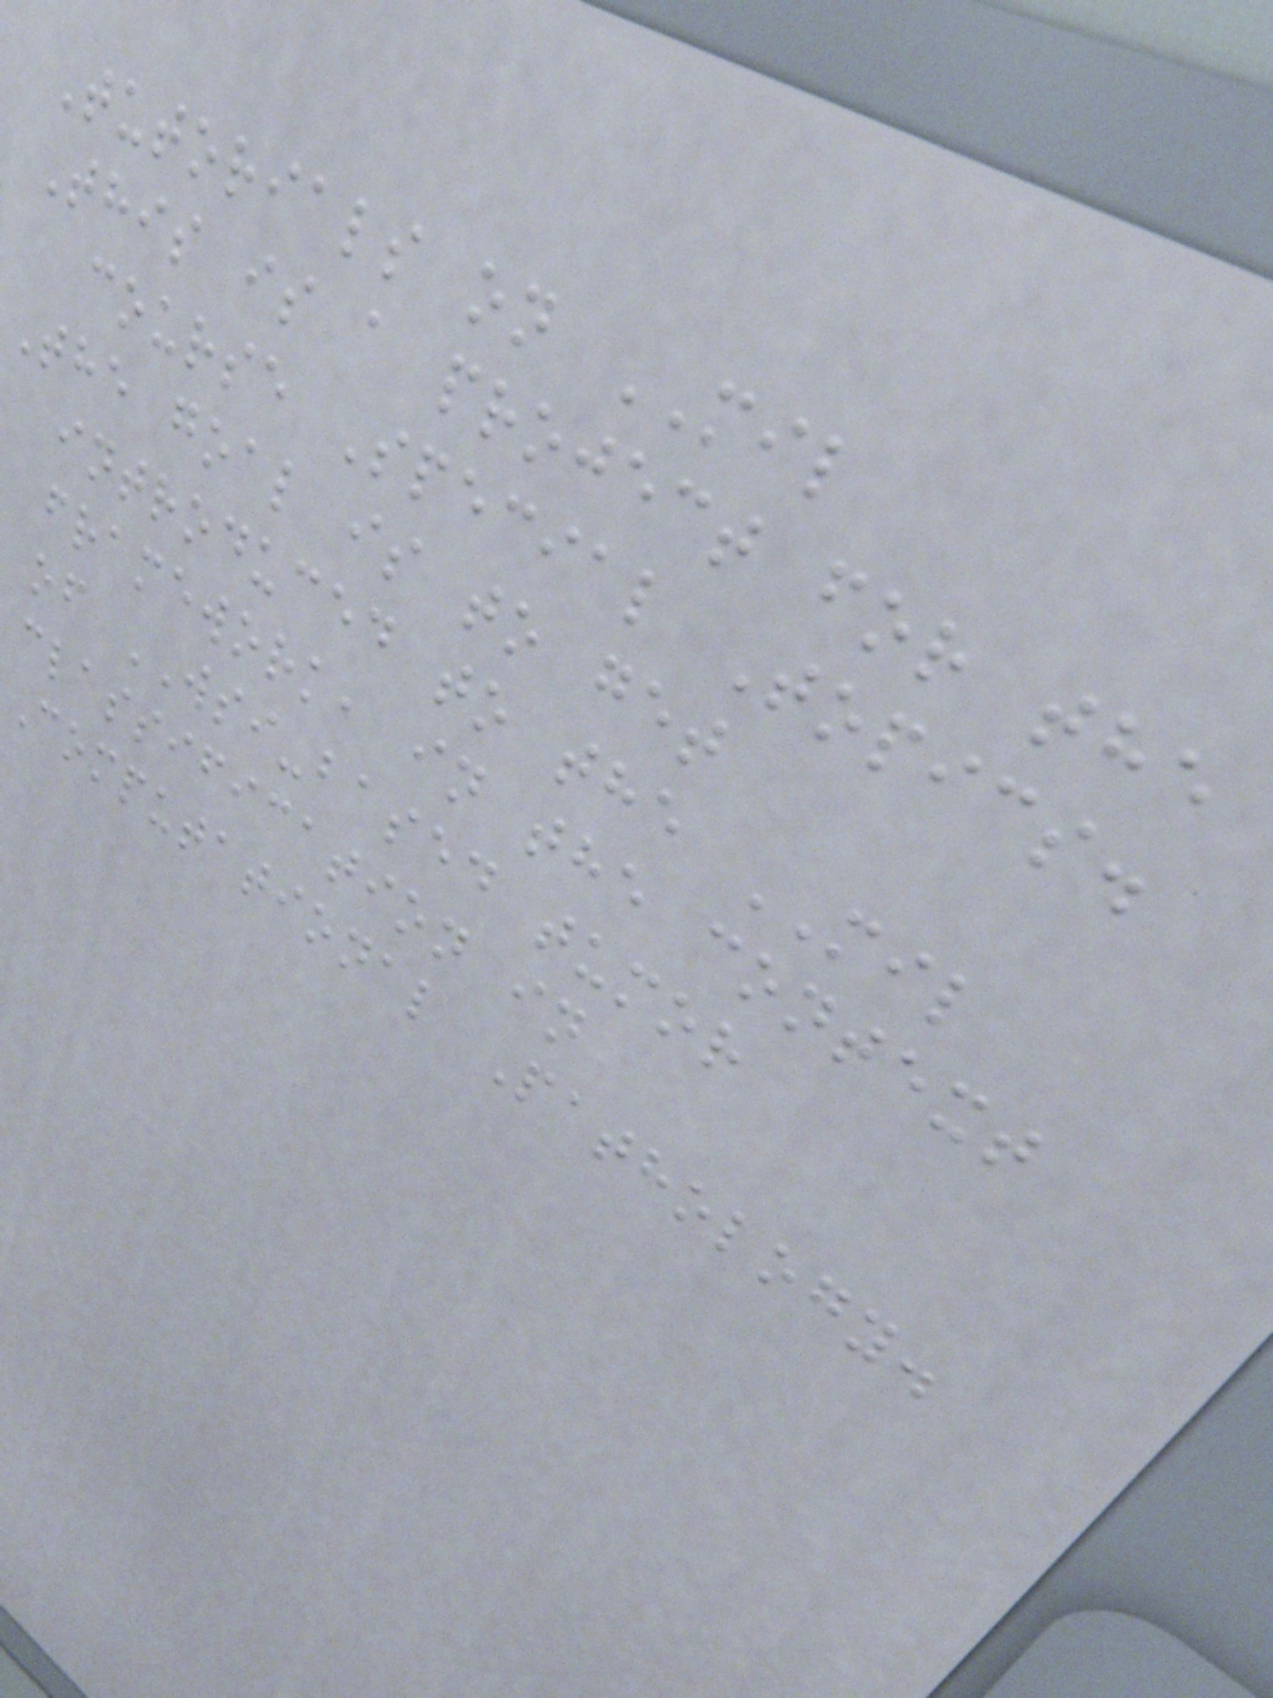Tutorials on MIL
This is a project for the
course Special Topics.
The goal is to get
introduced to the MIL
framework, in the context
of WSI-based tumor
classification in
Computational Pathology.
